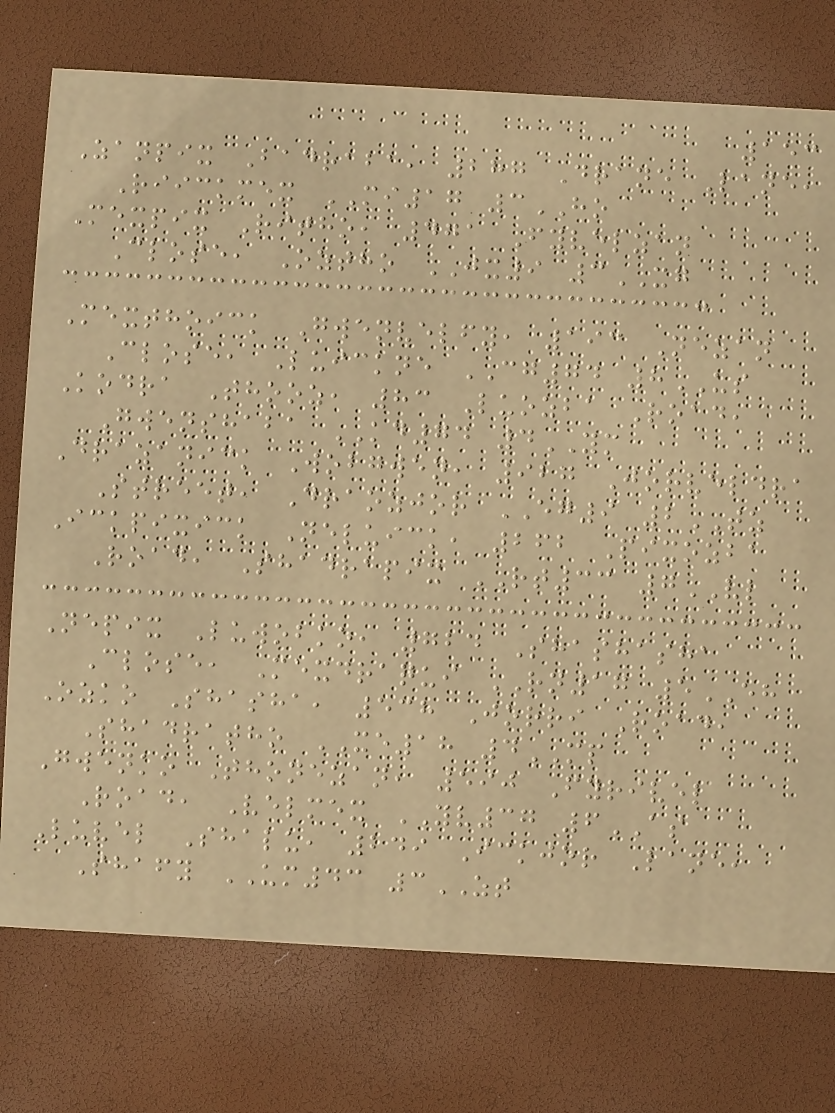153
Zanpix Badraba, 287 Drane Lane,
Riickmex MI17 3HO
Mexpix Ritho, 471 Fyvelzan
Close, Oztho JX9 3XG
Mexthoick Gwenvelfy, 193 Nezan
Close, Luickne CG74 8US
Kodra Thooz, 83 Luozba Road,
Gwenshaba KD74 4YM
Drazanick Wobgwen, 927 Jorveldra
Street, Draozjor EG9 2TZ
Ickpixick Neluick, 262 Pixozba
Road, Shadrapix RT33 7VL
Nepix Luwobko, 724 Shashasha
Close, Mexdraqui RN17 5EH
Ozko Shasha, 538 Jorri Road,
Shadratho XE18 4MP
Gwenko Thonezan, 590 Fyrivel
Road, Velmex YV37 6AS
Luvel Shalu, 249 Ickjor Lane,
Shafy UM43 3ZT
